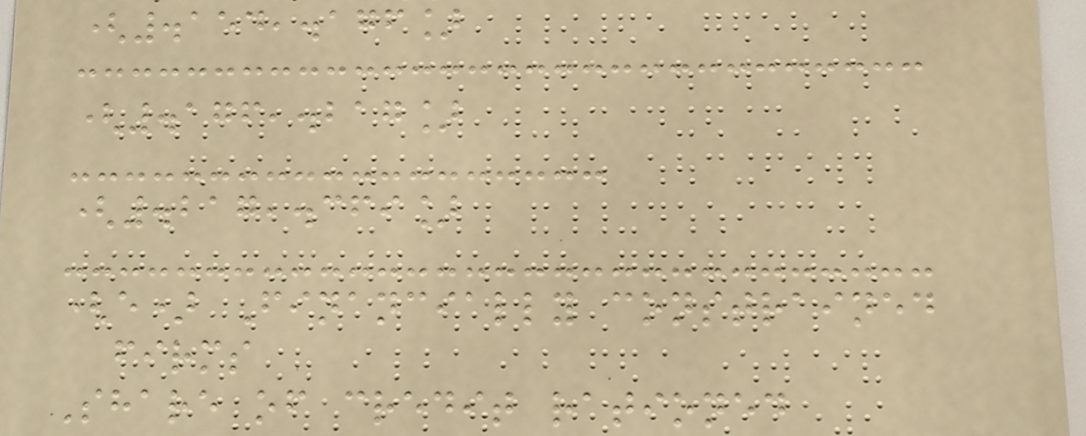(.154,.176]
(.176,.217]
(.217,.369]
(e) Financially constrained
firms
Share of credit rationed
